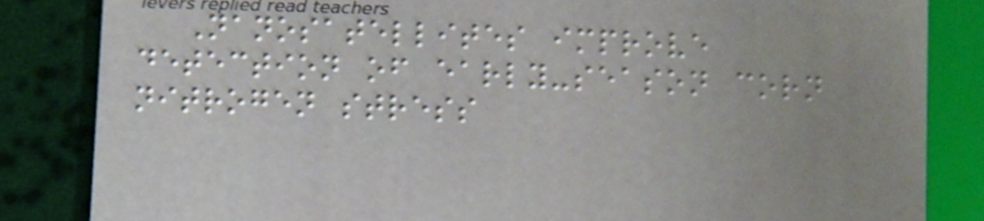Nanosatellites improve
detection of early-season corn
nitrogen stress
